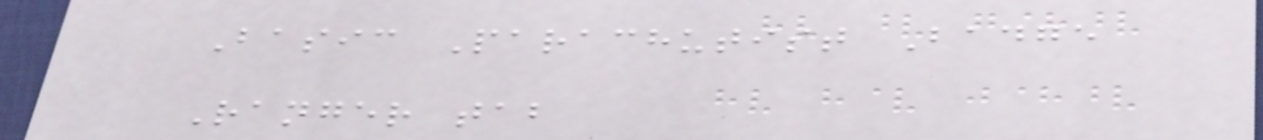Basic Parachutist Badge
Ranger tab
